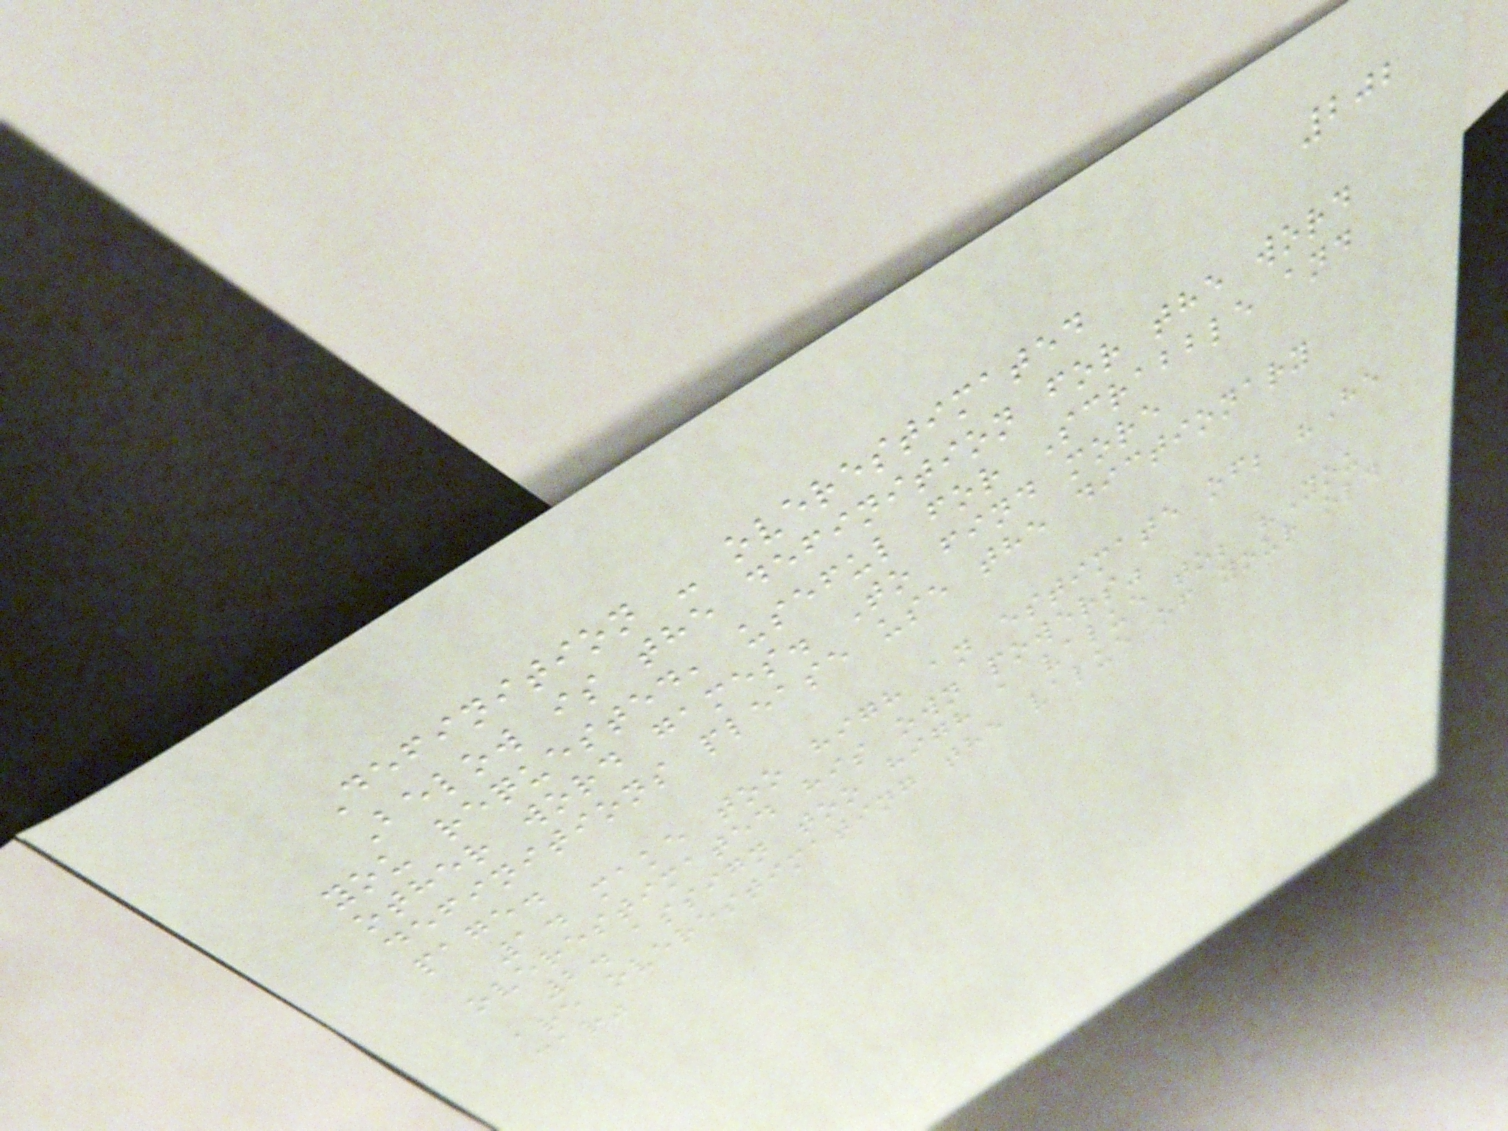202
Definition - overestimated
Below is the definition for the word
you requested, useful for Scrabble and
other word games. To find more
definitions please use the dictionary
page.
1. make too high an estimate of; "He
overestimated his own powers"
2. assign too high a value to; "You
are overestimating the value of your old
car"
